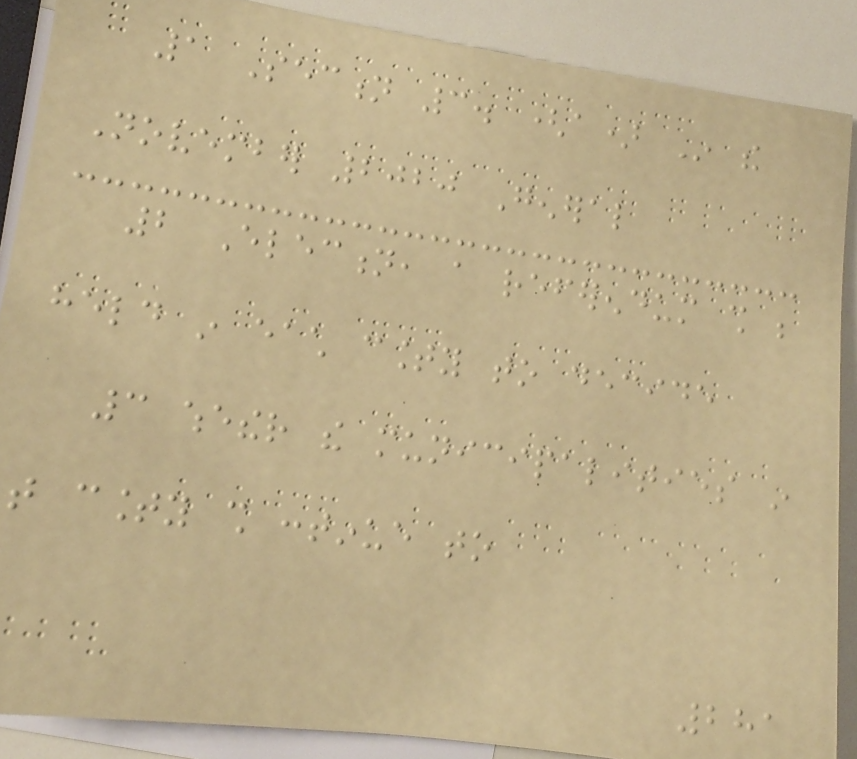1 Section 3. (a) In the
November 2020 General
2 Election, a referendum shall be
held in each county to decide
3 whether the municipalities in
that county shall continue to
281
